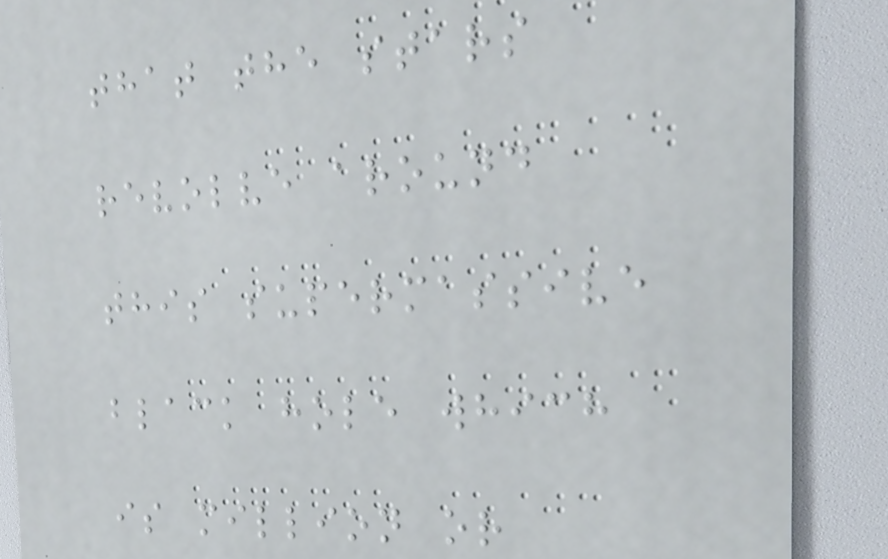that the stars
revolve around
this supermassive
black hole which
is million or
